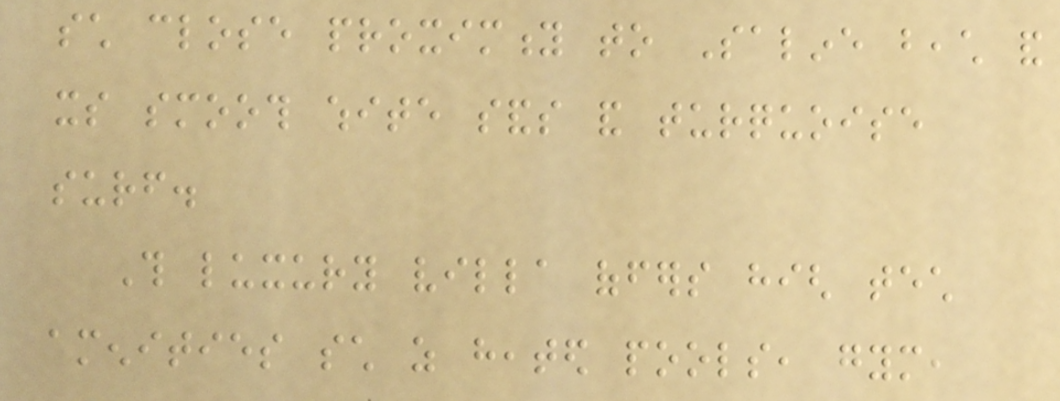such close proximity to Saline beach and
its smooth white sands and turquoise
surf.
This luxury villa offers high tech
amenities such as heated pools, gym,
